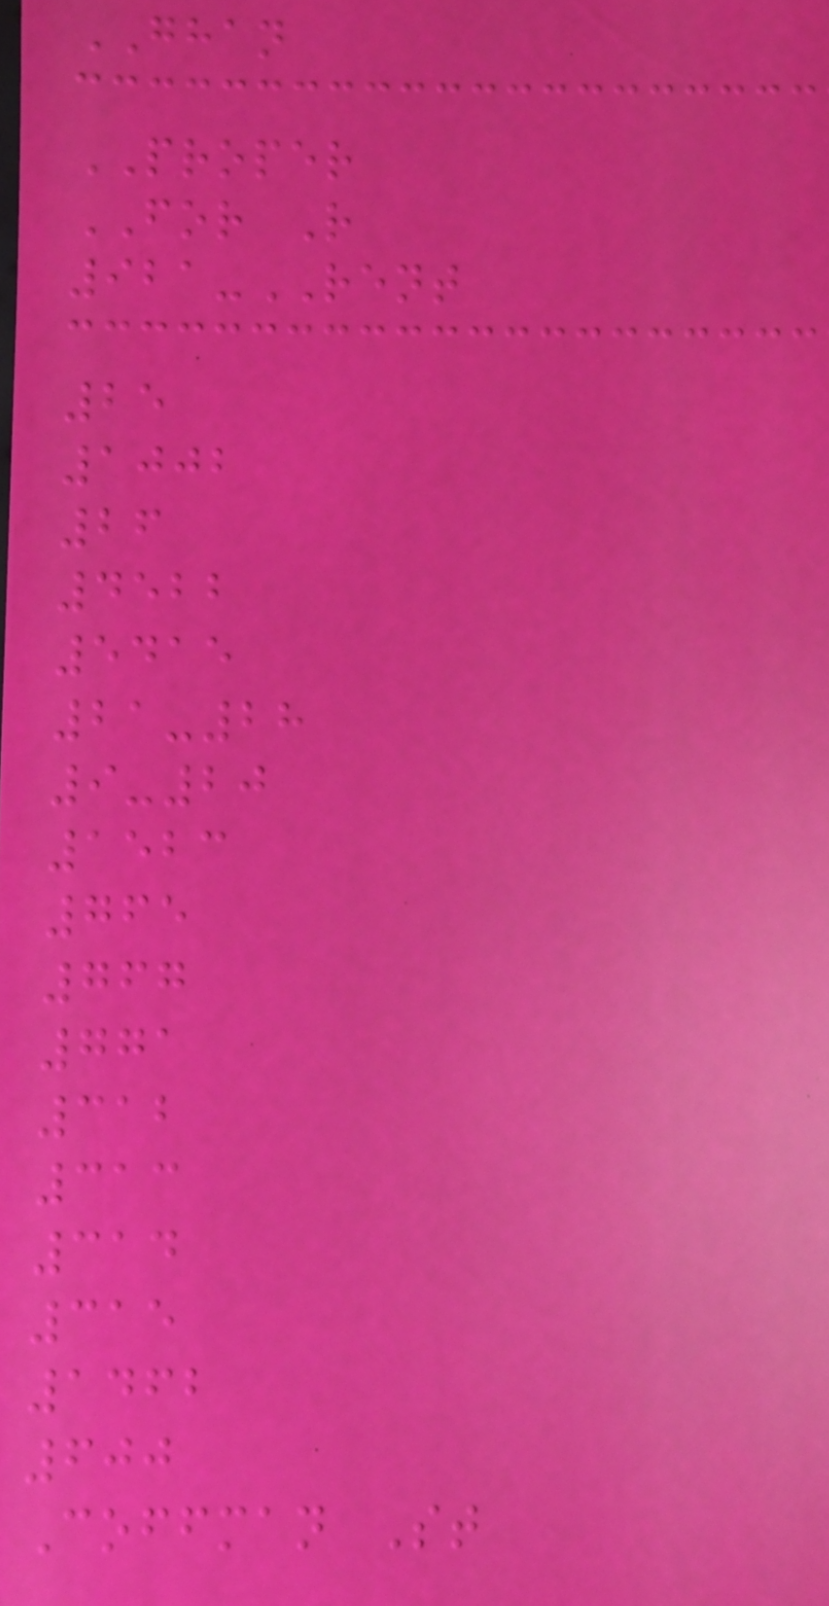GHAN
PROPER
FOR R
921-RENT
25
1002
26
4522
5415
21-28
9-20
1523
765
767
771
312
313
314
315
1462
600
Coffman St
